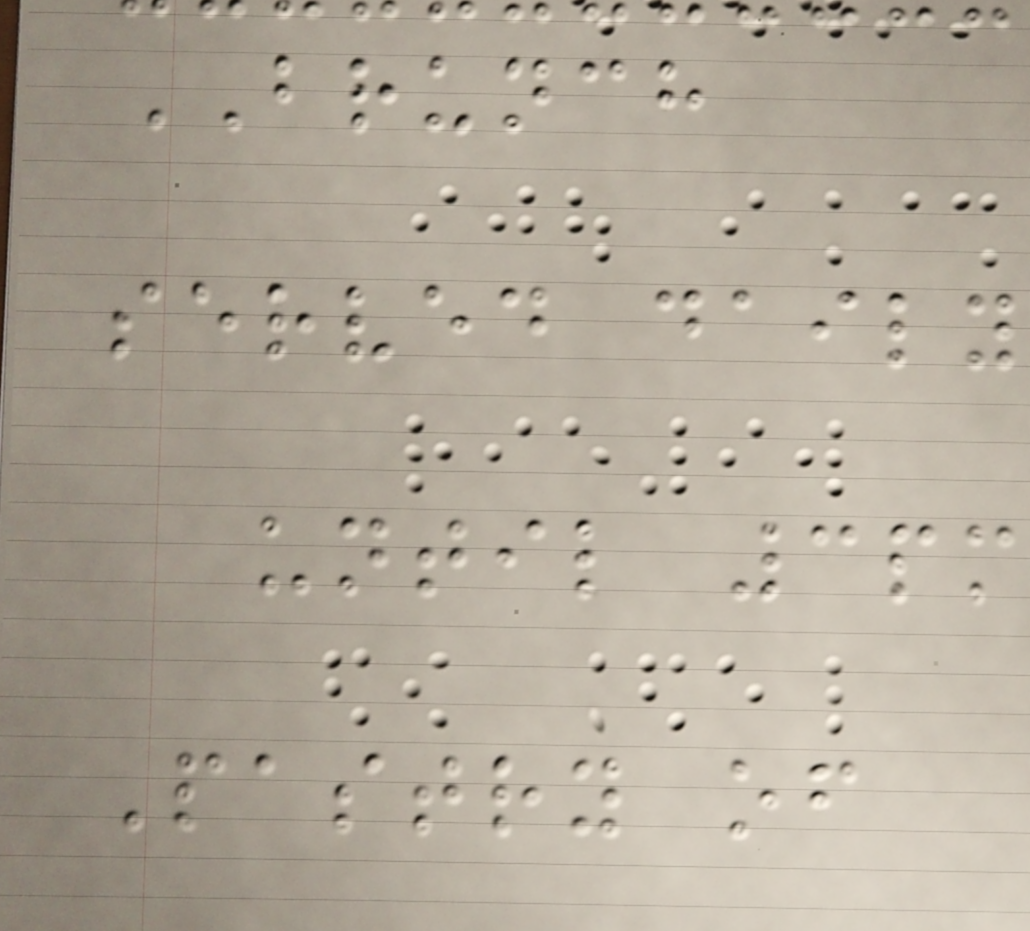BRUNCH
served daily
until 3pm
Pastry of
